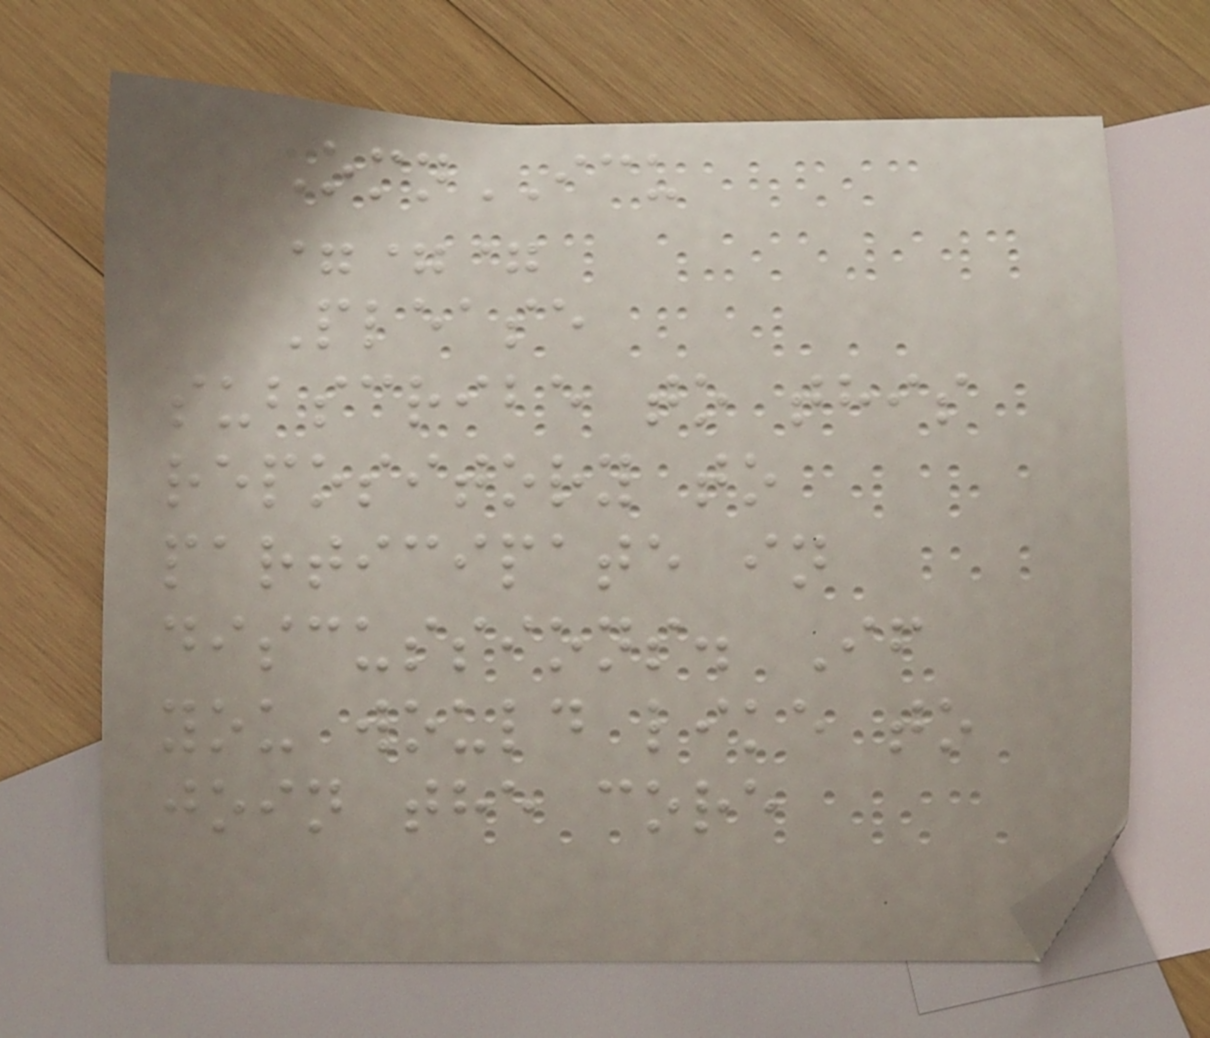OmnICU
===
Please
subscribe to this
repository to
participate in
discussions. If
you would like to
join the core
